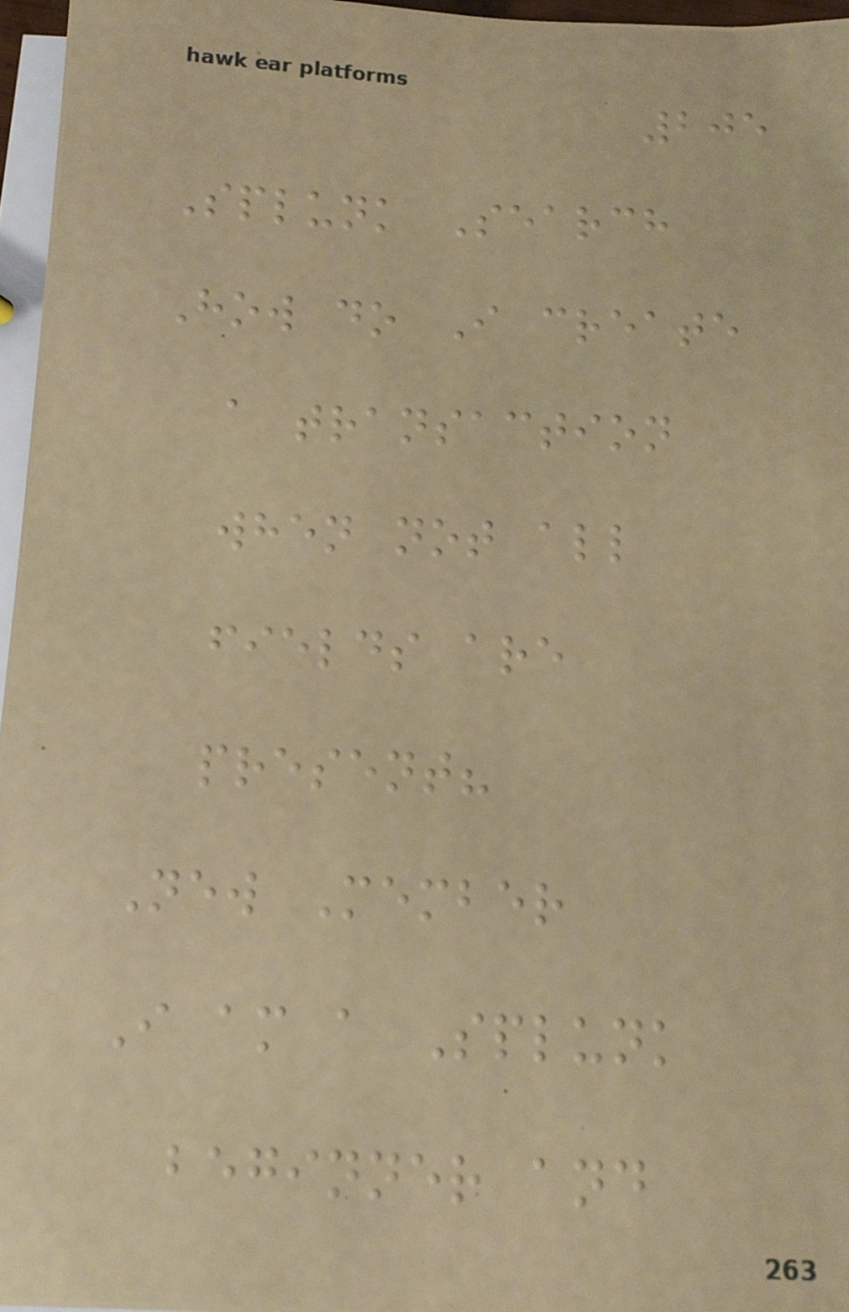205
Splunk Search
How do I create
a transaction
when not all
fields are
present?
New Member
I am a Splunk
beginner and
